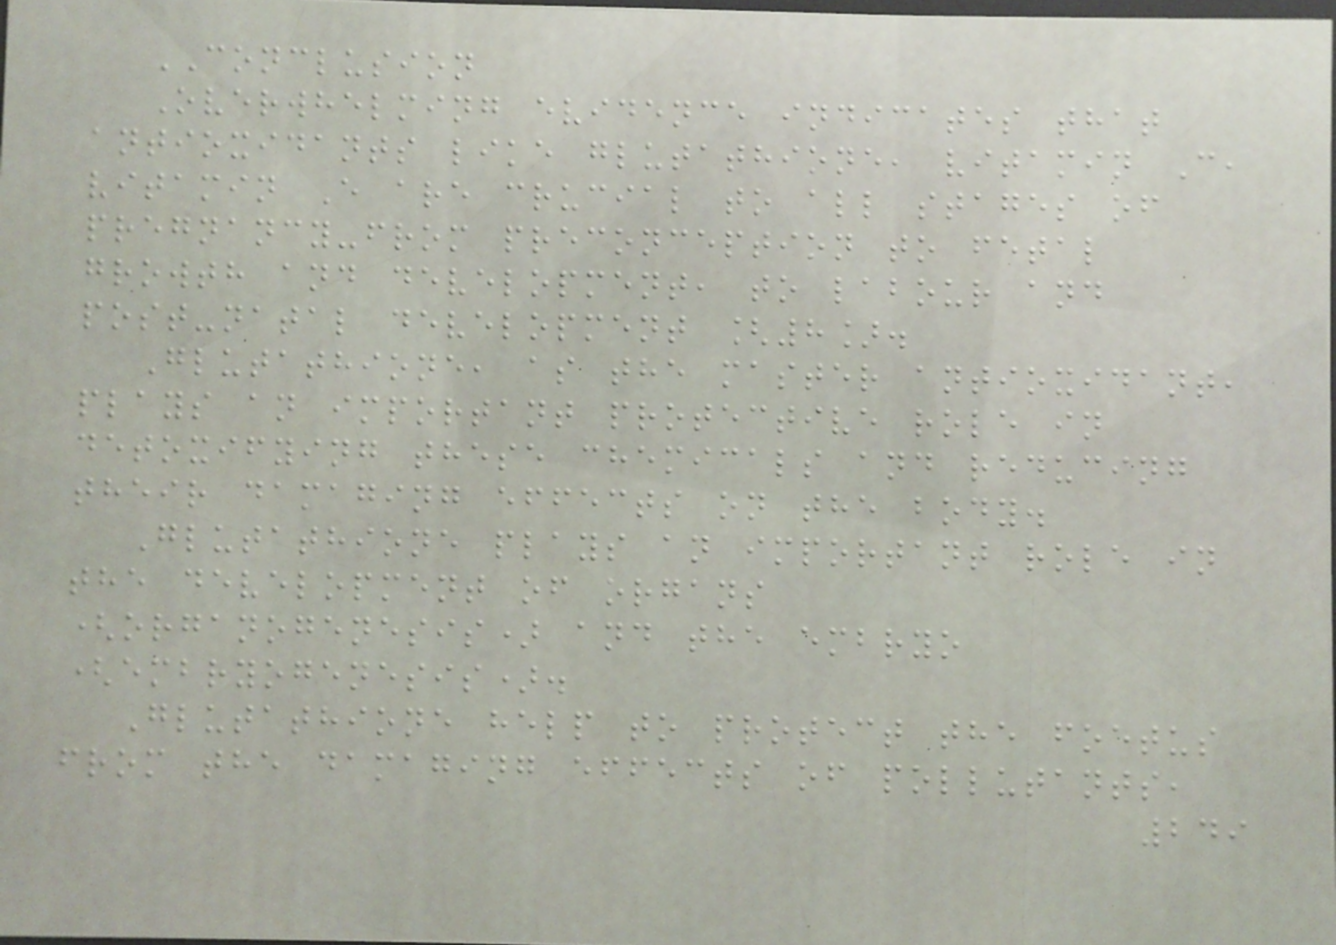CONCLUSION
Overwhelming evidence indicates that
antioxidants like glutathione, vitamin C,
vitamin E are crucial to all stages of
pregnancy-from preconception to fetal
growth and development, to labour and
post-natal development [8].
Glutathione, as the master antioxidant,
plays an important protective role in
detoxifying these chemicals and reducing
their damaging effects on the body.
Glutathione plays an important role in
the development of organs
(organogenesis) and the embryo
(embryogenesis).
Glutathione help to protect the foetus
from the damaging effects of pollutants,
249
